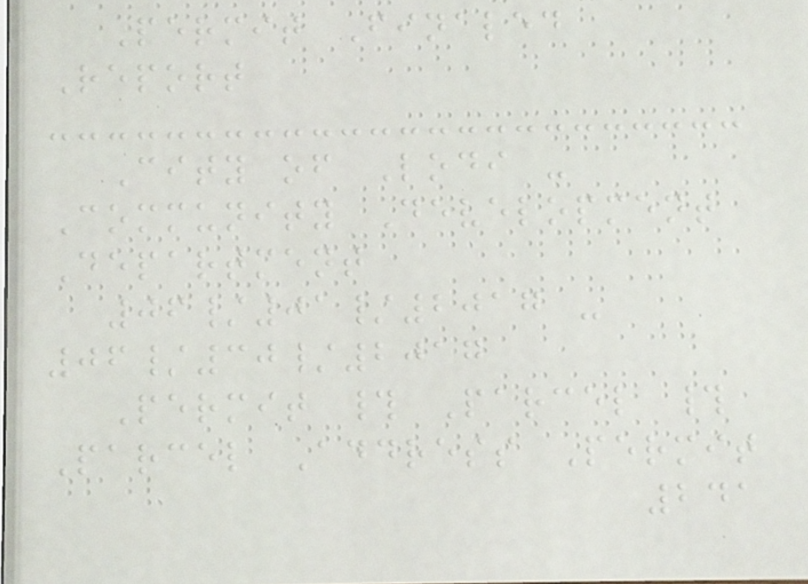Permit Finaled
Report
City of Lodi -
Community Development
Department
06/01/2017 -
06/30/2017
Permit # Parcel #
Parcel Address Permit
241
